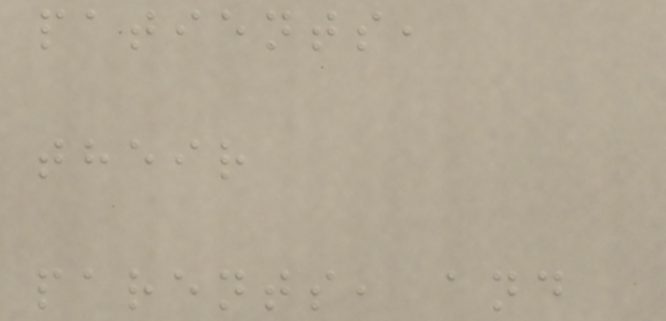patients,
their
parents, and
